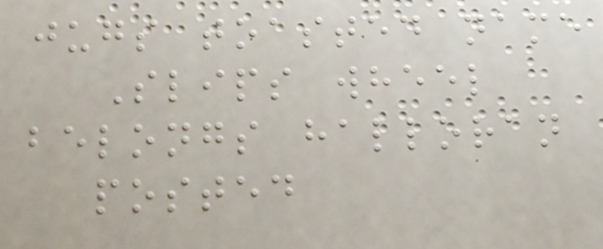jugs toasted name
Slips wheel
belongs halloran
posted
